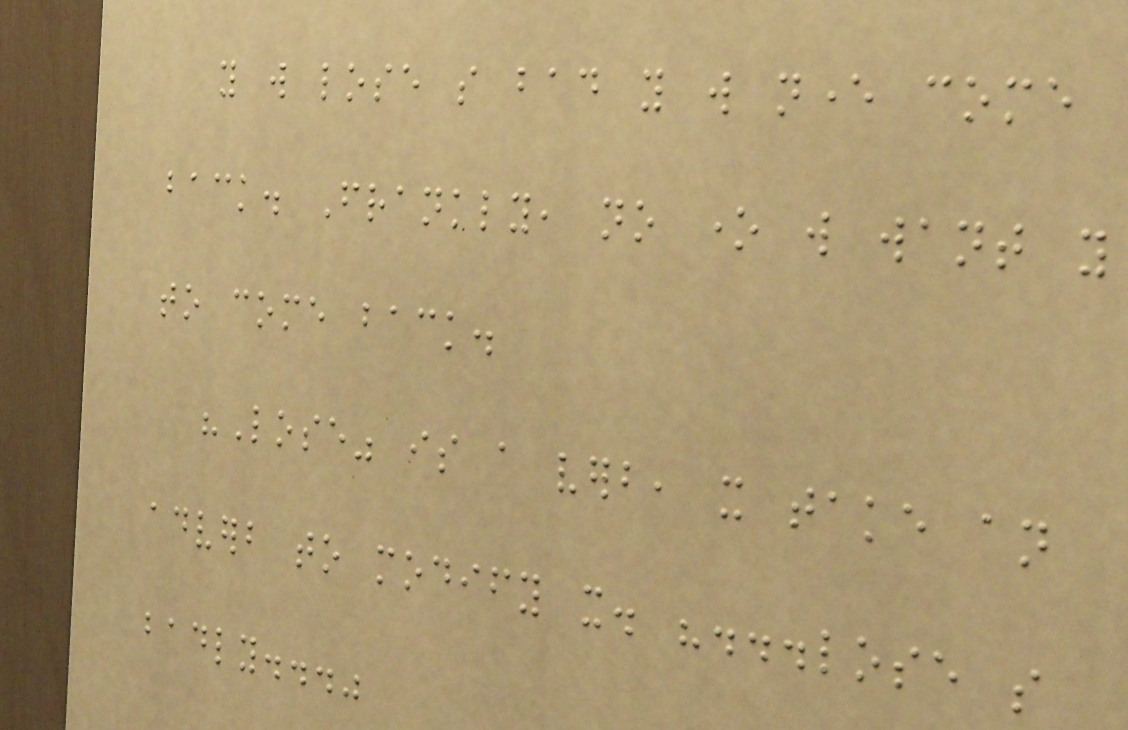you will lose so bad you will never come
back. Frankly, no one will want you
to come back.
"Lose" is a verb, it take an
adverb to modify it. "...lose so
badly..."
